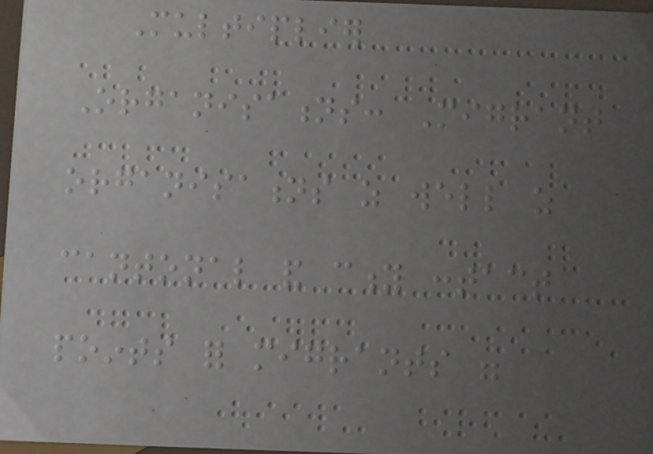Multiplier
Organisations: Migrant
organisations as well as
cantonal and city contact
points for migrants were
